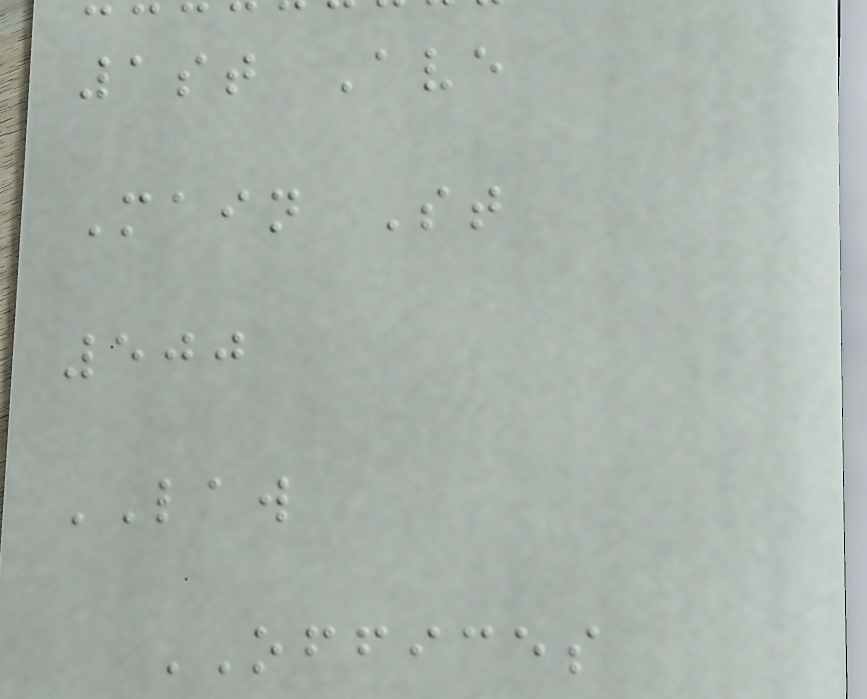1st Ave
Main St
500
LAW
OFFICES
